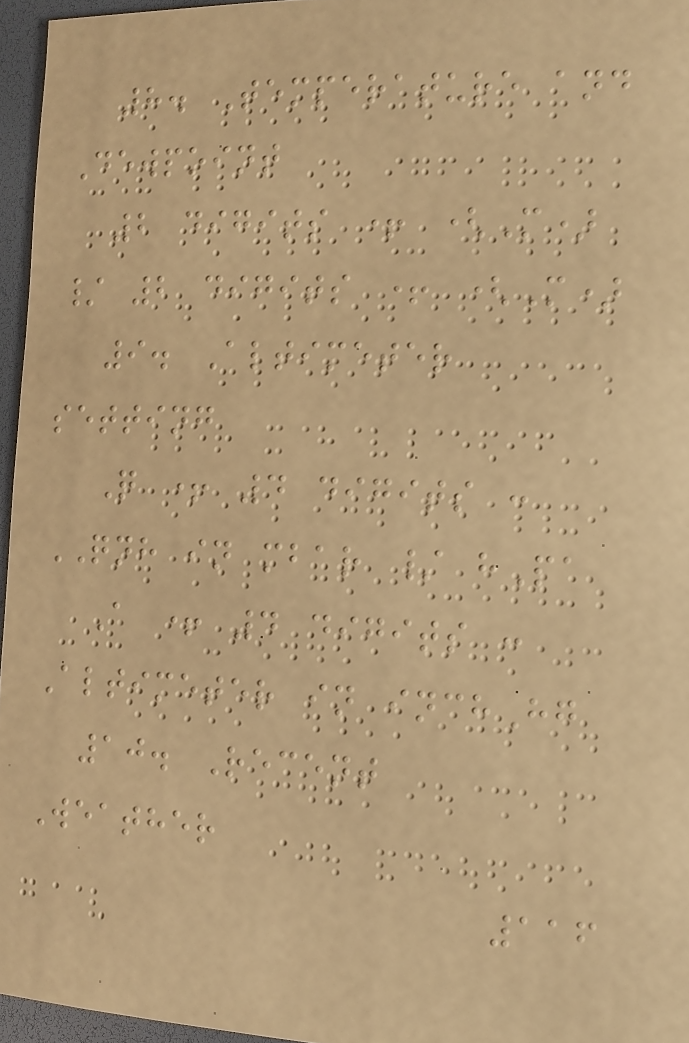8. Temperature and
Dewpoint
2 digits + (M)
/ 2 digits + (M)
9. Altimeter
setting
Q + 4 digits :
QNH in mbar / hPa
A + 4 digits :
Altimeter in inchHg
10. Recent
Weather
116
